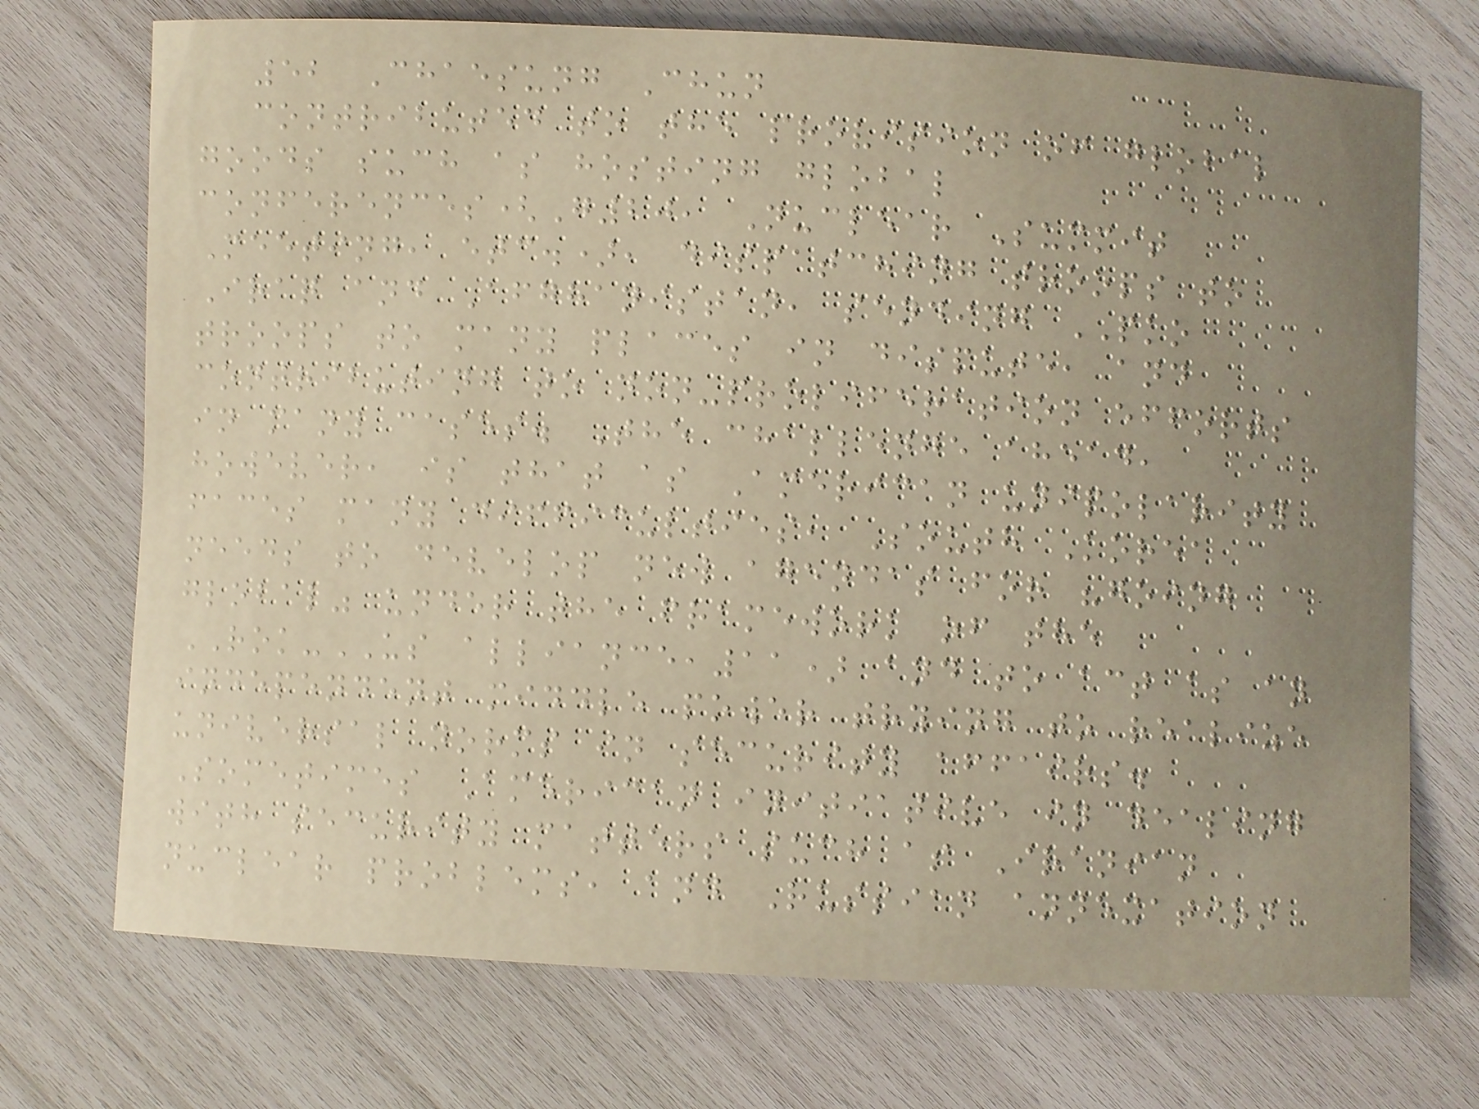52 Chaesung Chun
contributed to the provision of global
goods such as hosting global
conferences(G20, Nuclear Summit
Meeting, etc.), dispatching troops to
Iraq and Afghanistan, sending PKO
troops to many places in dispute, and
contributing to non-proliferation efforts
in many cases. The challenge ahead,
however, is that as American unipolarity
faces many difficulties, South Korea
needs to develop new agendas for "going
global" under the framework of the
ROK-US alliance,11) and to act as an
independent middle power trying to realize
universal norms in security affairs.
Sometimes American initiative in dealing
with security matters such as Iranian
nuclear problems, and Russian annexation
